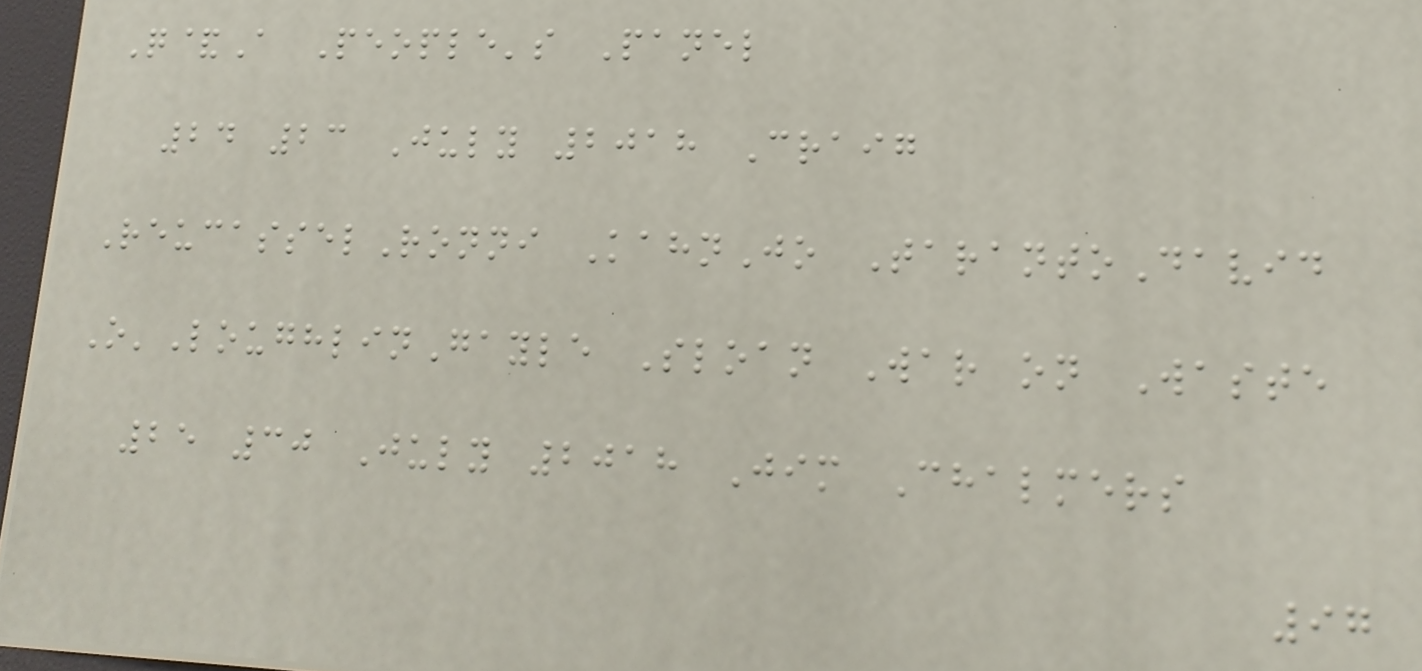Q&A People's Panel
24 23 July 2018 Craig
ReucasselRonni KahnJo TarantoDavid
O'LoughlinGayle Sloan War on Waste
25 30 July 2018 Jim Chalmers
97
